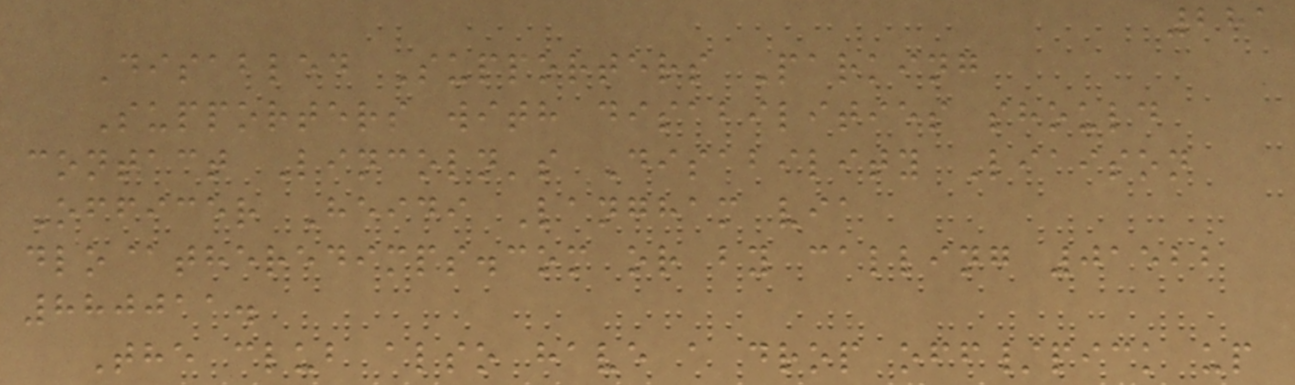281
Disabled Supporters Parking
Supporters with disabilities should
contact Lincoln's Disability Liaison
Officer Heidi Langham via
dlo@theredimps.com or by calling 01522
880011.
The club also have a drop off/pick up
